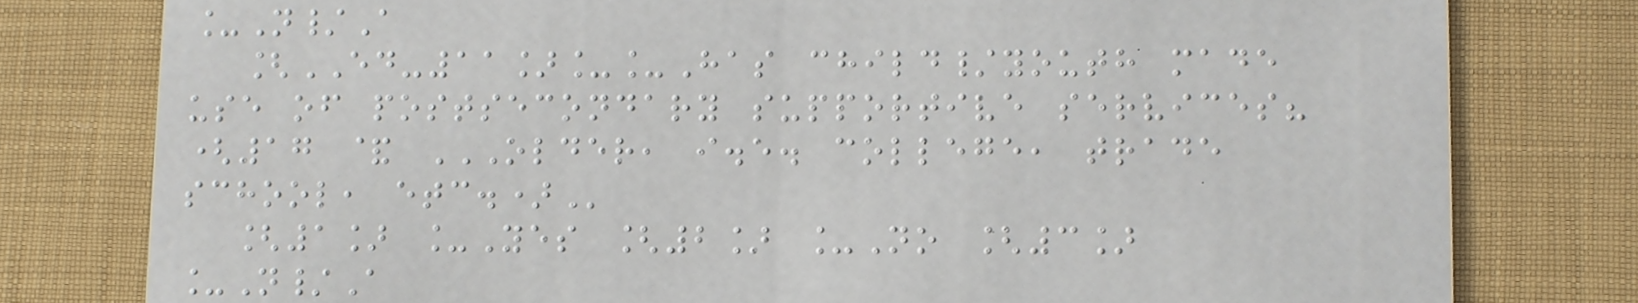_N/A
[ED-11]__Has child/youth made
use of postsecondary supportive services?
(17 & OLDER, I.E. COLLEGE, TRADE
SCHOOL, ETC.)
[1] _Yes [2] _No [3]
_N/A
